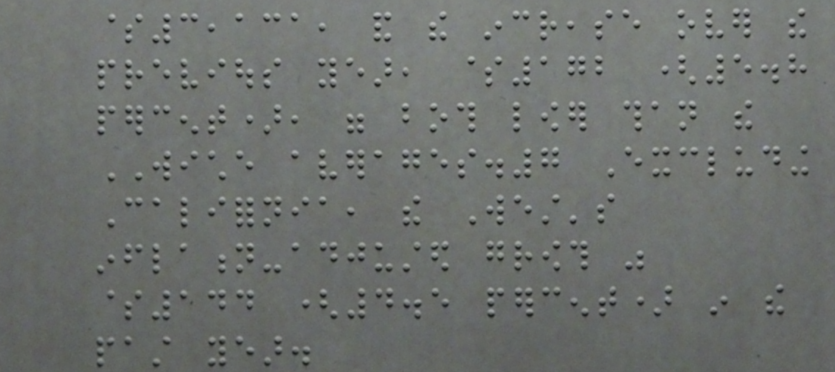$3,131, and the increase over the
previous year, $172 (5.8
percent), were both lower than the
WICHE averages.7 Excluding
California, the West's
inflation-adjusted growth was
$144 (4.5 percent) in the
past year.
